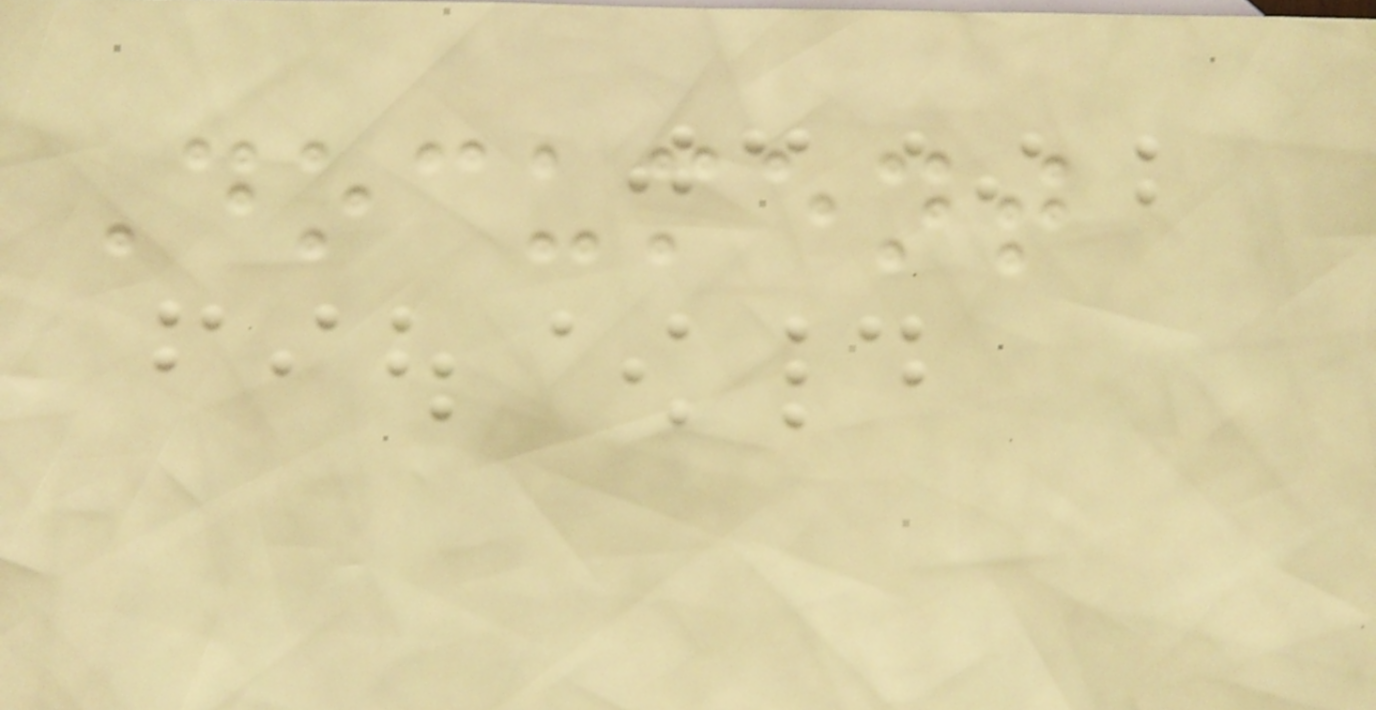Document
